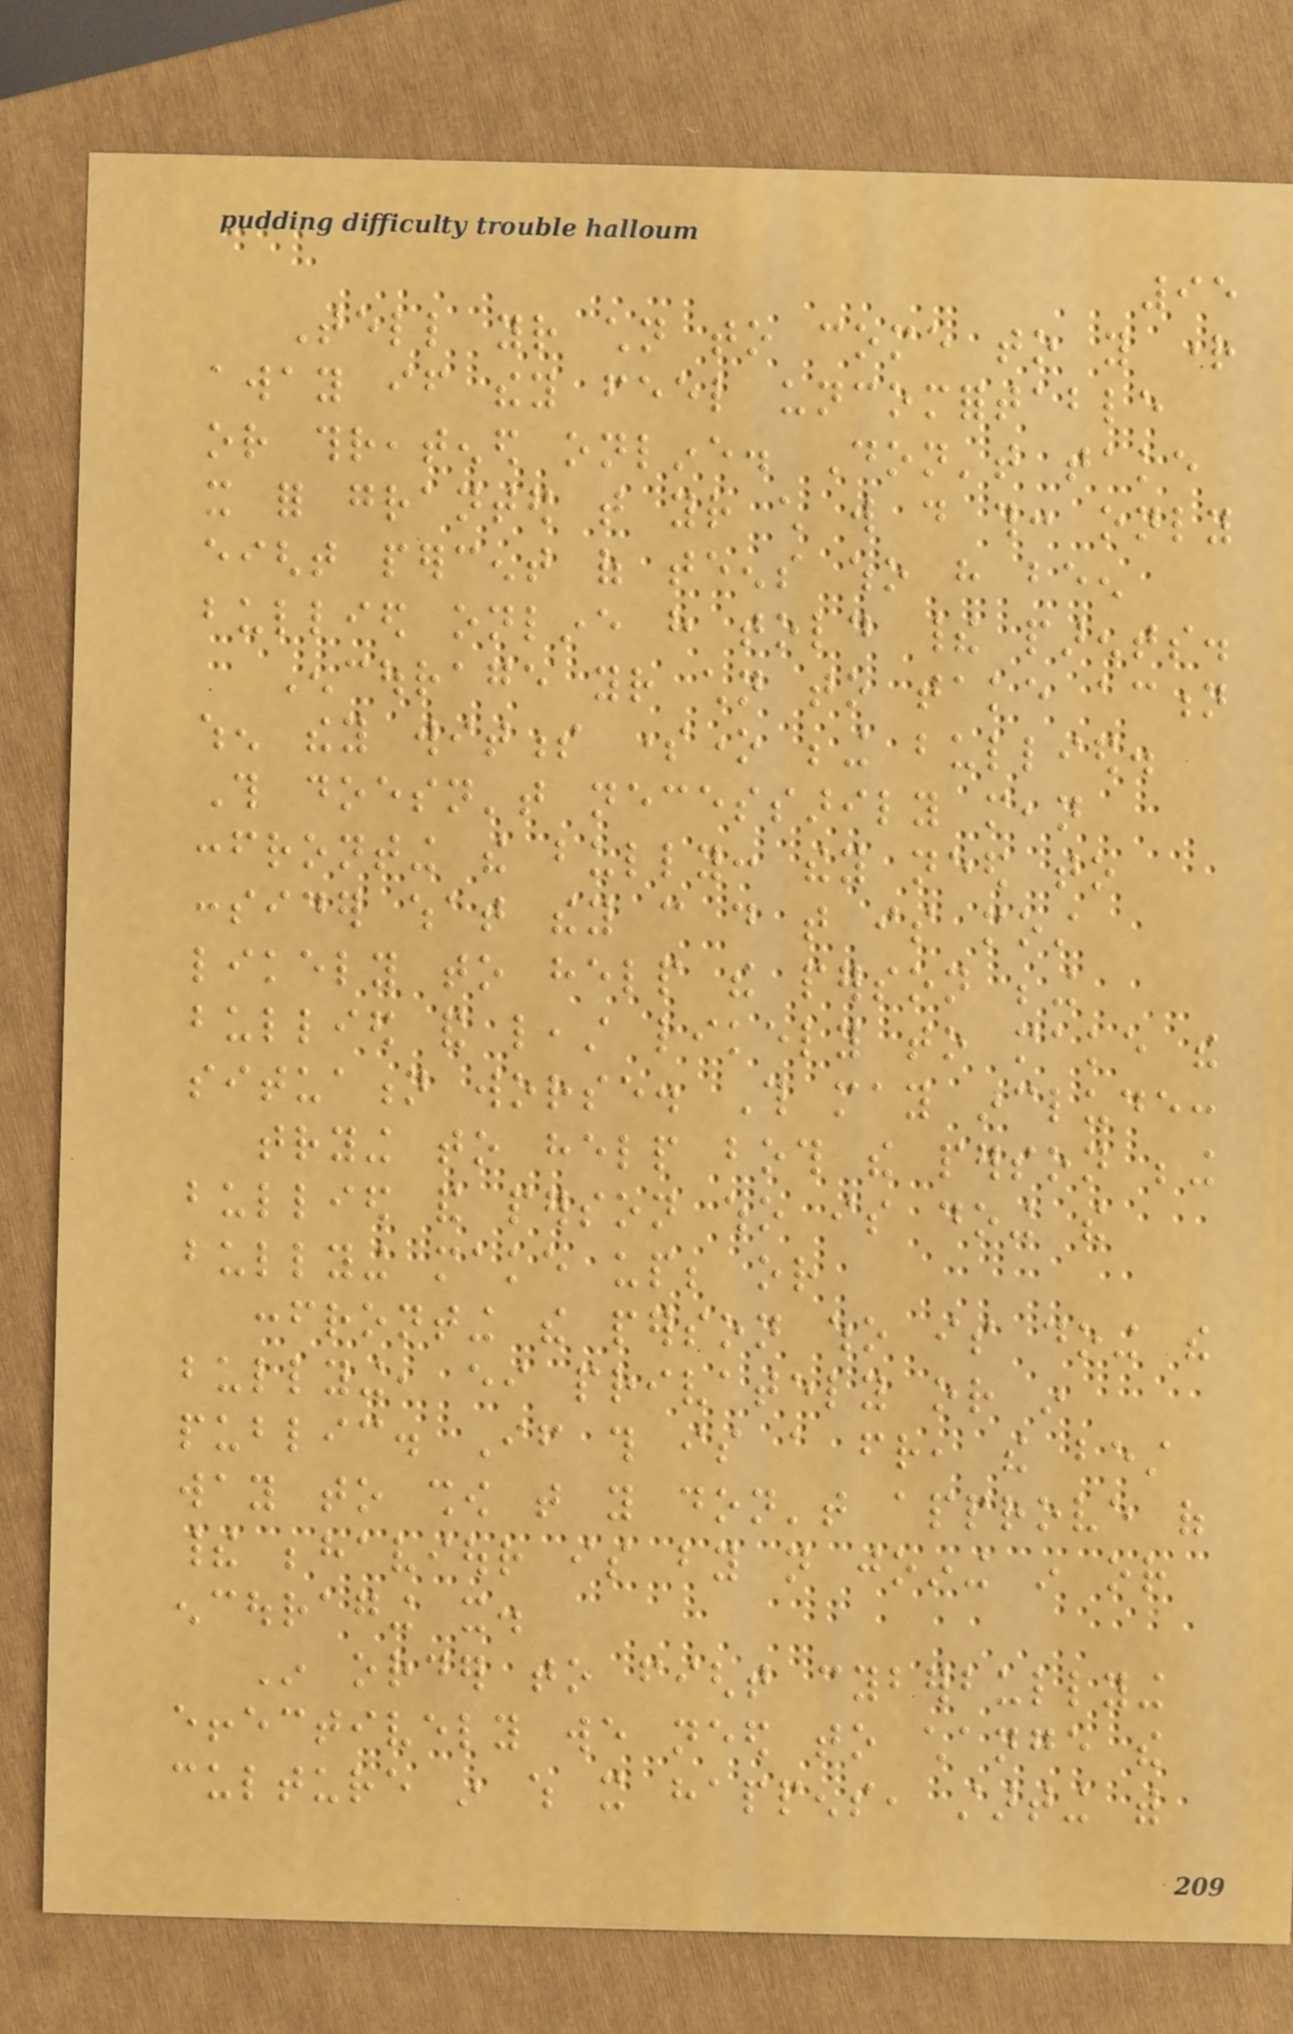95
Tell your children to come to you right
away if they feel uncomfortable
or threatened online. Don't take
it for granted that your child will do this: only
eight percent of teens who have been
bullied online have told their parents.
Encourage your children to take action
when they witness someone being bullied.
This doesn't necessarily mean
confronting the bully: they need to
consider what they can do that is most
likely to help the person being
bullied and least likely to make the
situation worse. This may include:
trying to help both the person being
bullied and person who is doing the
bullying make up; or
confronting the person who is doing the
bullying, either privately or in
public. If this is a friend, the best
way to show that you don't approve of
their behaviour is by not joining in or
encouraging it.
In order to fight cyberbullying
effectively we need to change the
culture in which it happens, starting with
